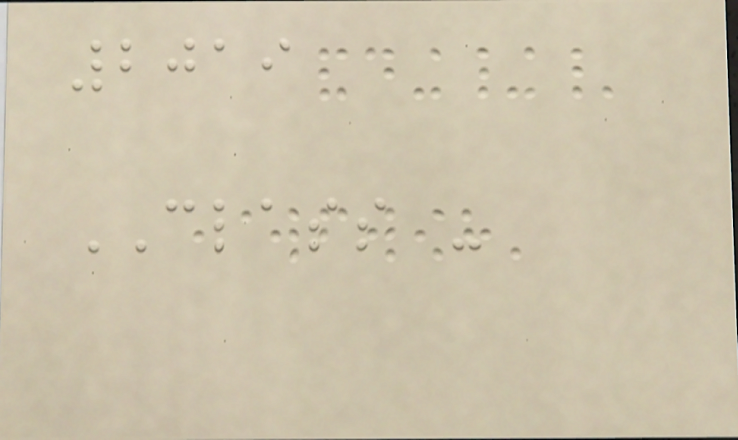2019
CLASS -
